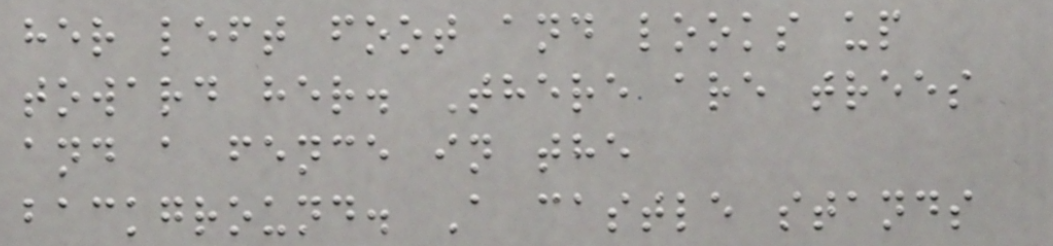her left foot and looks up
toward her. There are trees
and a fence in the
background. A castle stands
